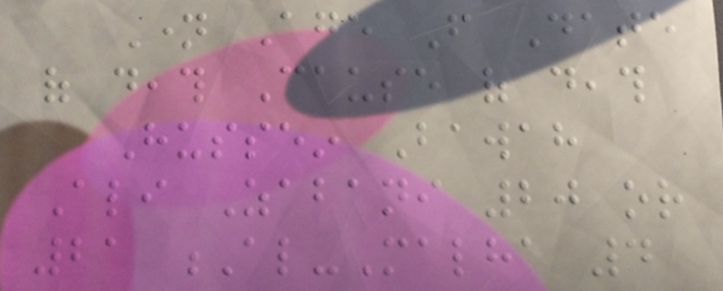Name Age From Date
of death Cause of death
Hussein Bawah
Ali Zabani 20 or
21 Al-Malha 4
